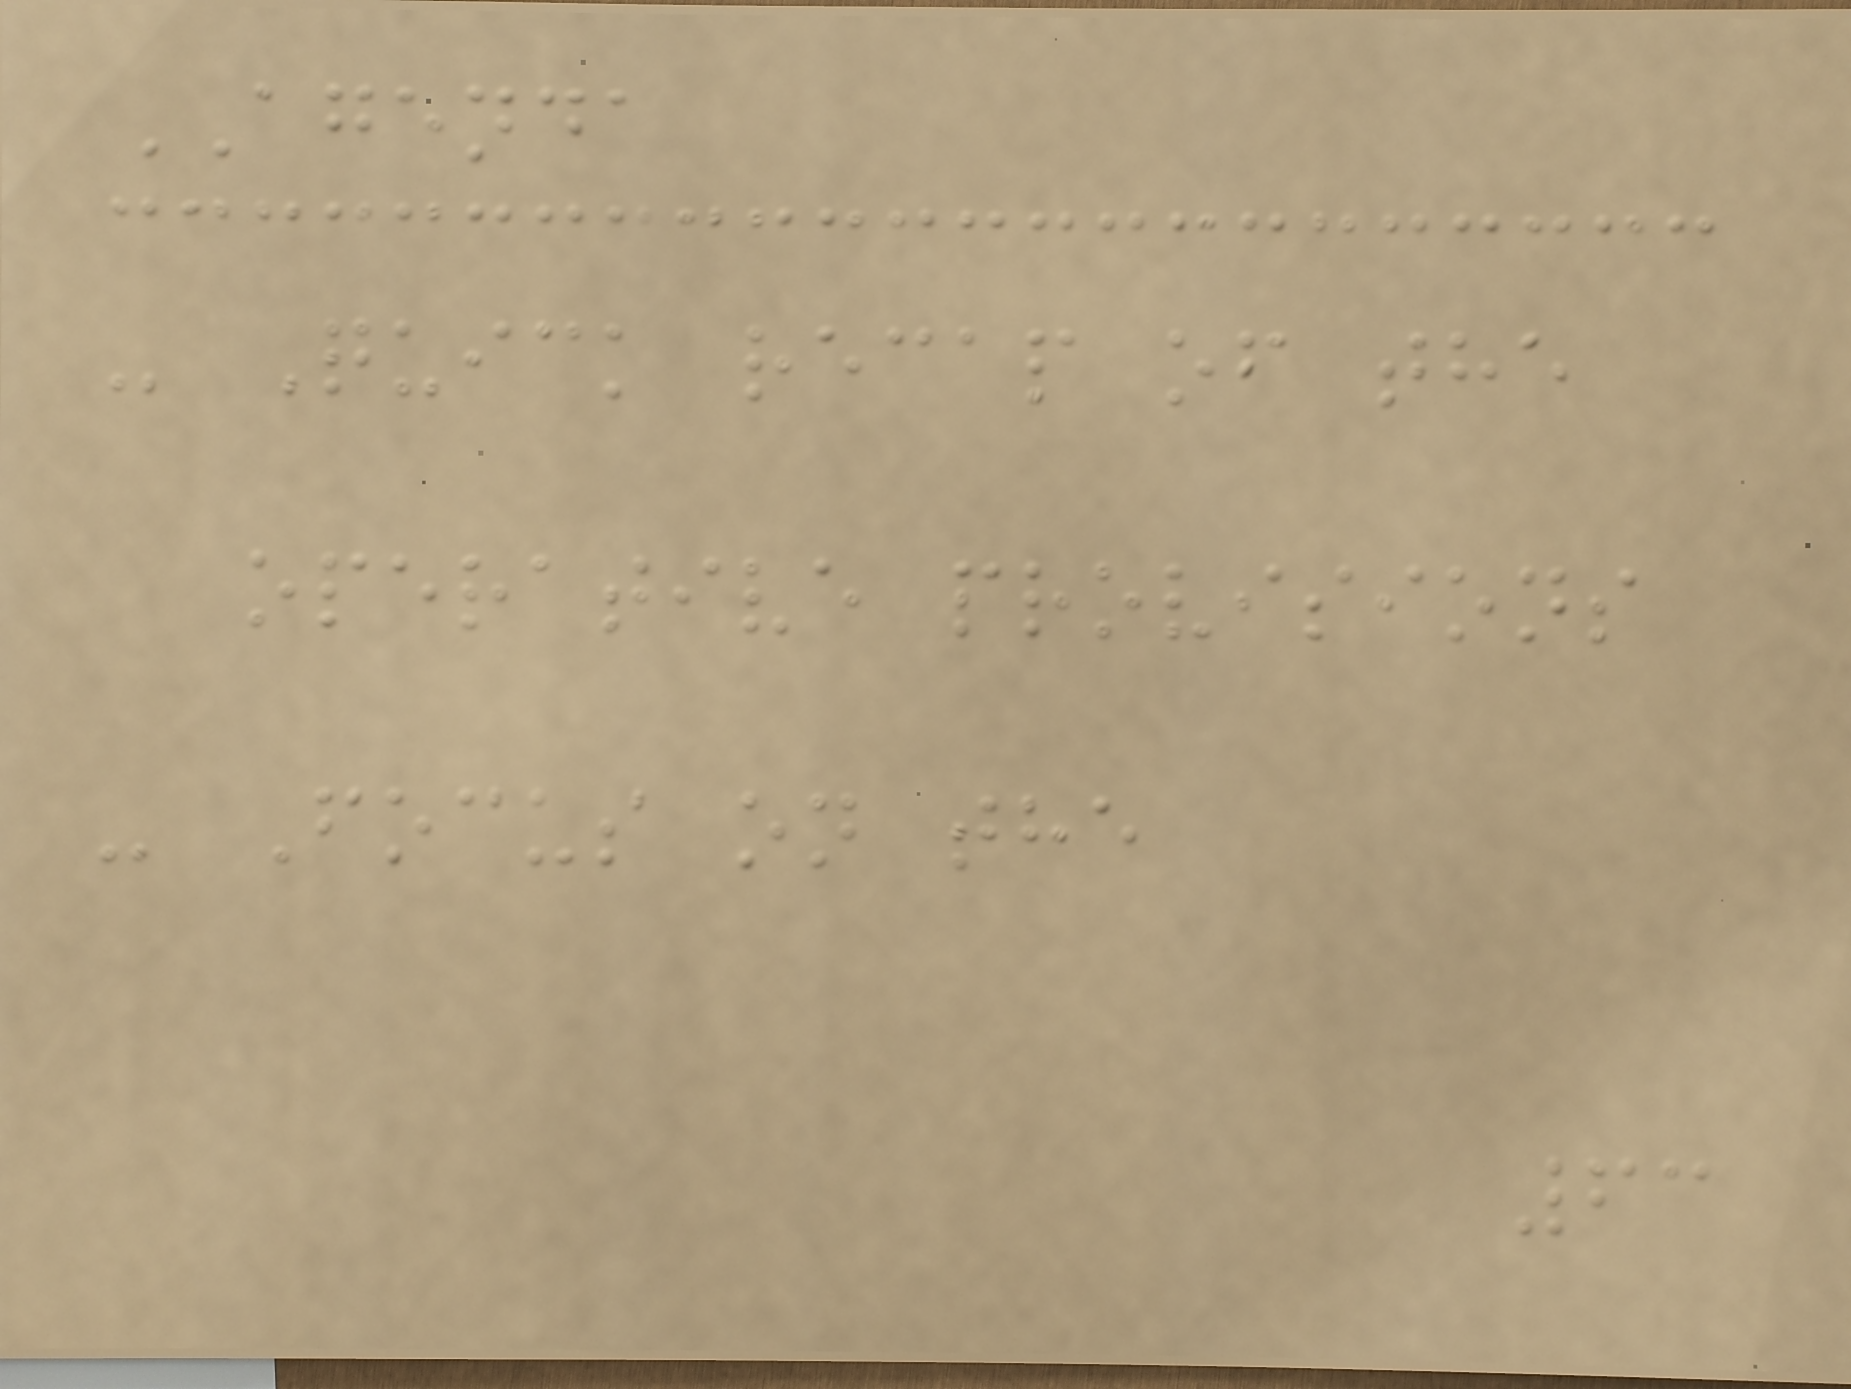AGENDA
- Quick recap of the
operative provisions
- Focus on the
63
